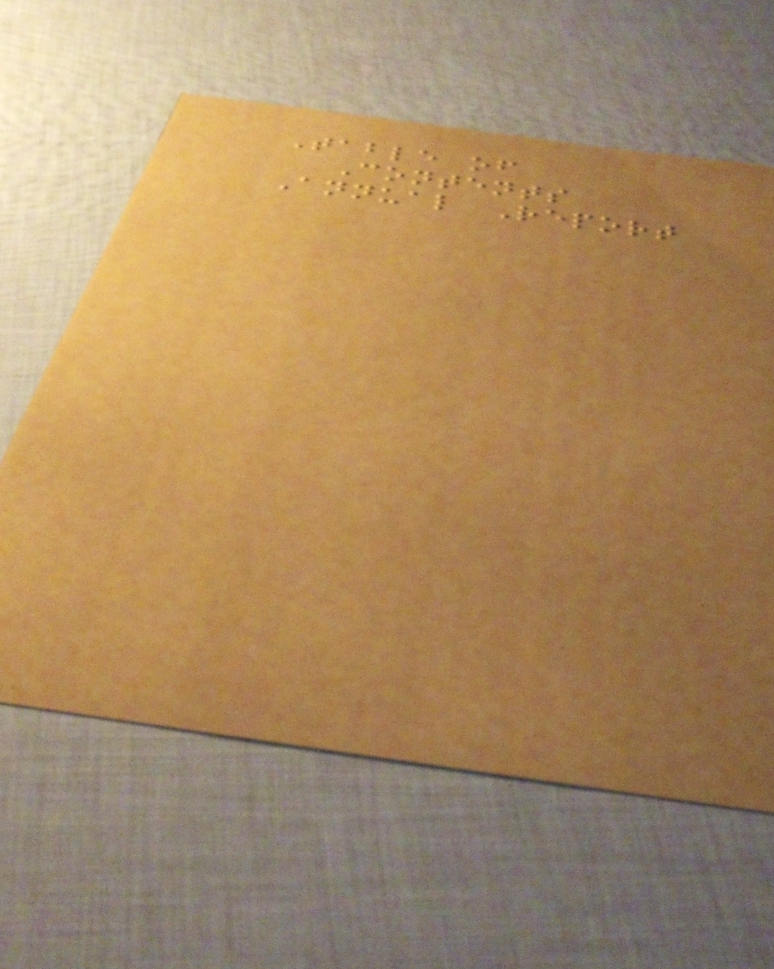Table of
Contents
Annual Report
